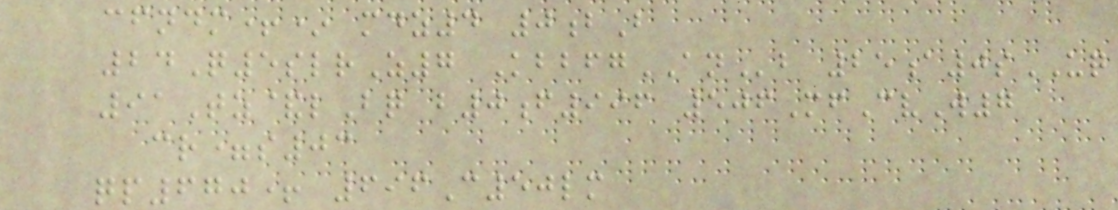cfndm+* mdz4 0bB
24Q5slrZ7 KbbfgANb 25a0sUQ
91Tz&lBq b0f996 506MfCvW7
cr=s03
qp670+ 696C50lm
